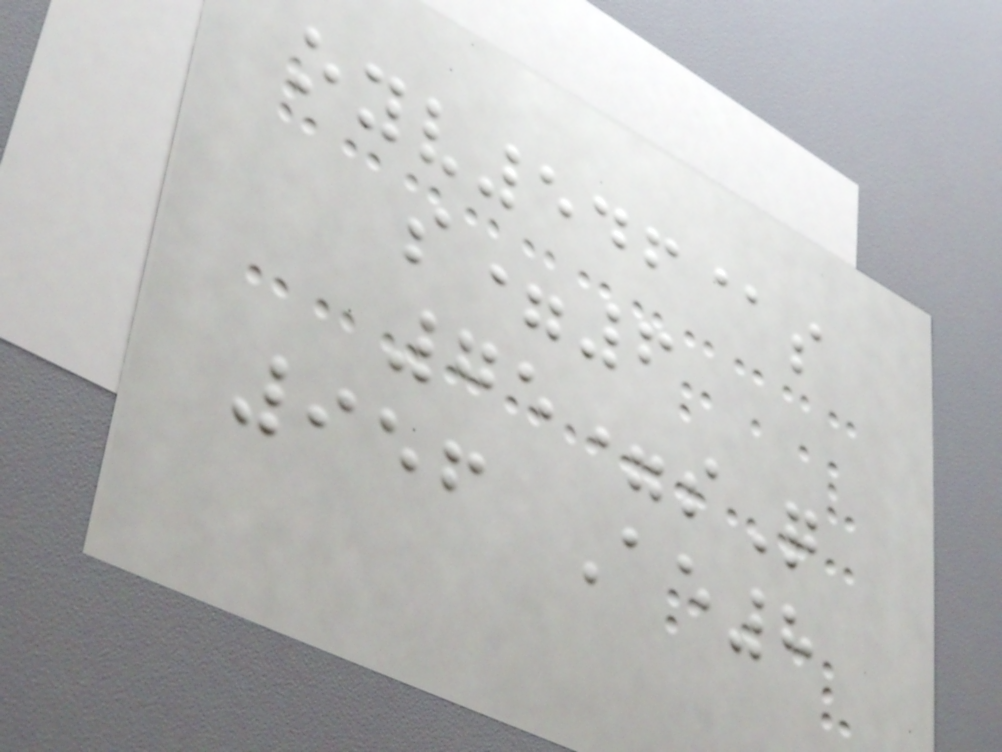oyv546@s
s=6
75=sQ
956 Ae8
